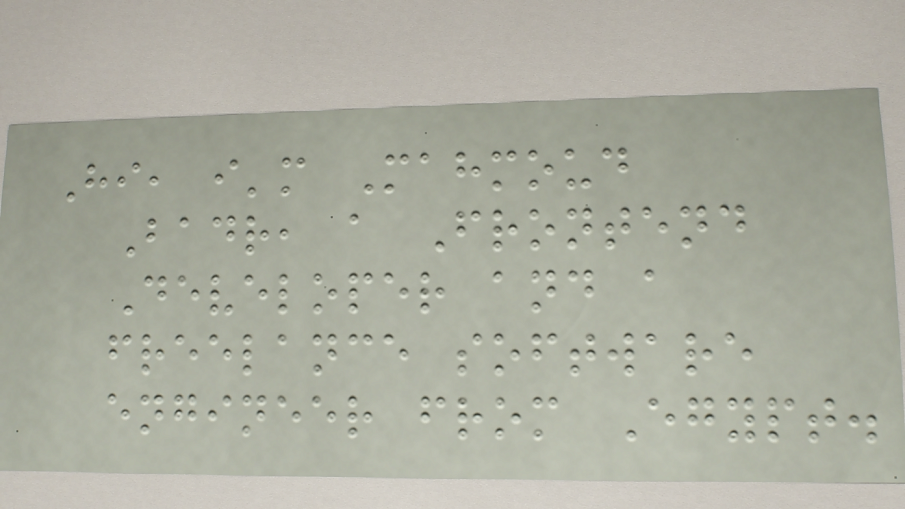Hi, i'm Mahmoud
Badr, a Frontend
Developer and a
freelance software
engineer from Egypt.
